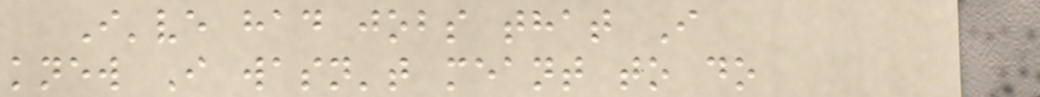I've had jobs that I
knew I wasn't meant to do
